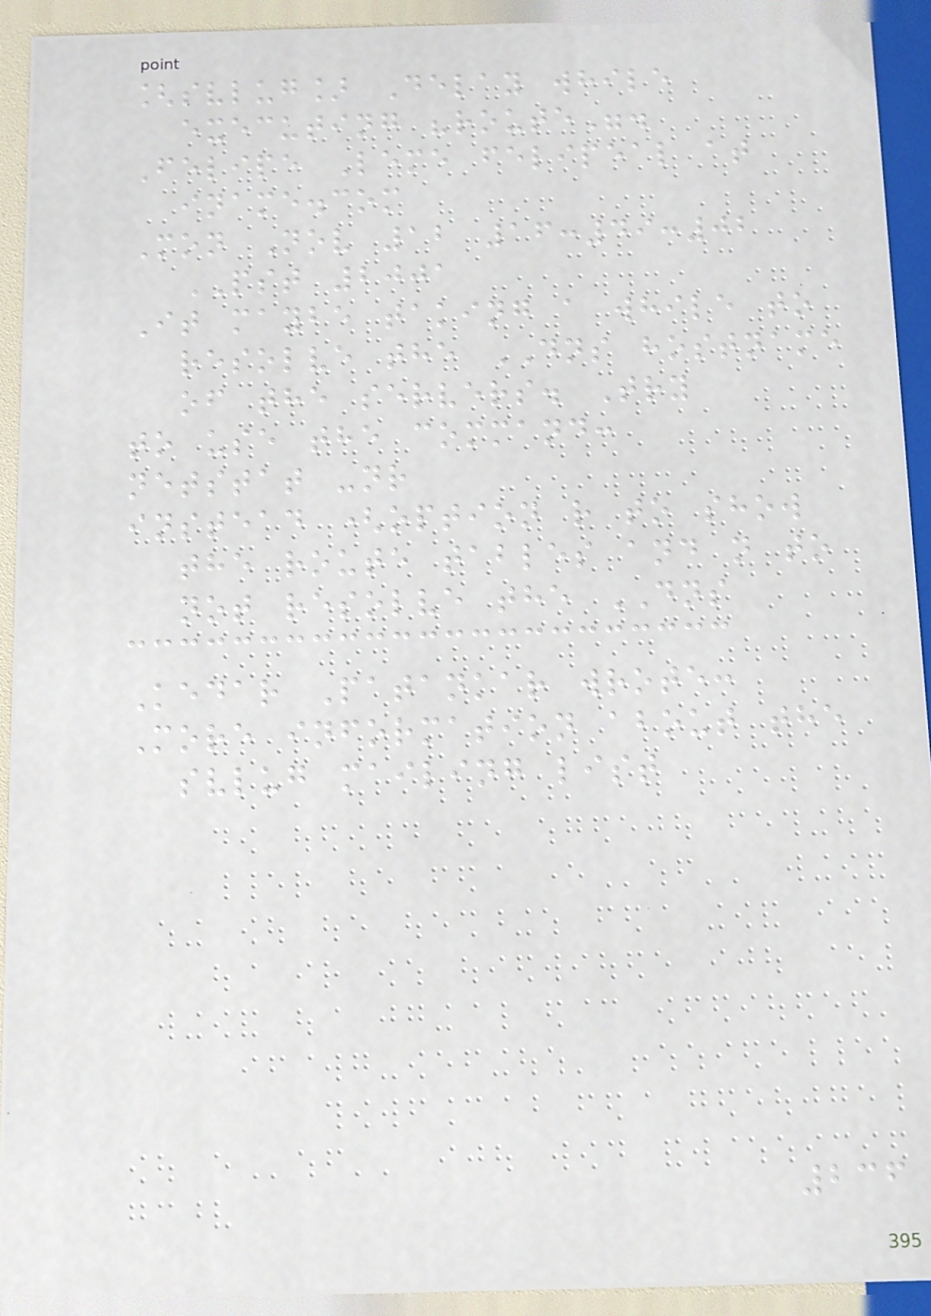[svlug] Delay while
executing "route".
Felipe Leme felipeal at
iname.com
Mon Nov 12 16:49:02
PST 2001
It maybe taking a while to
resolve the DNS hostname
of the servers. Try
to use the command:
netstat -nr
instead (option r to show
the route tables and n to
not resolve the DNS
Kedar Patankar wrote:
More information about the
svlug mailing list
236
